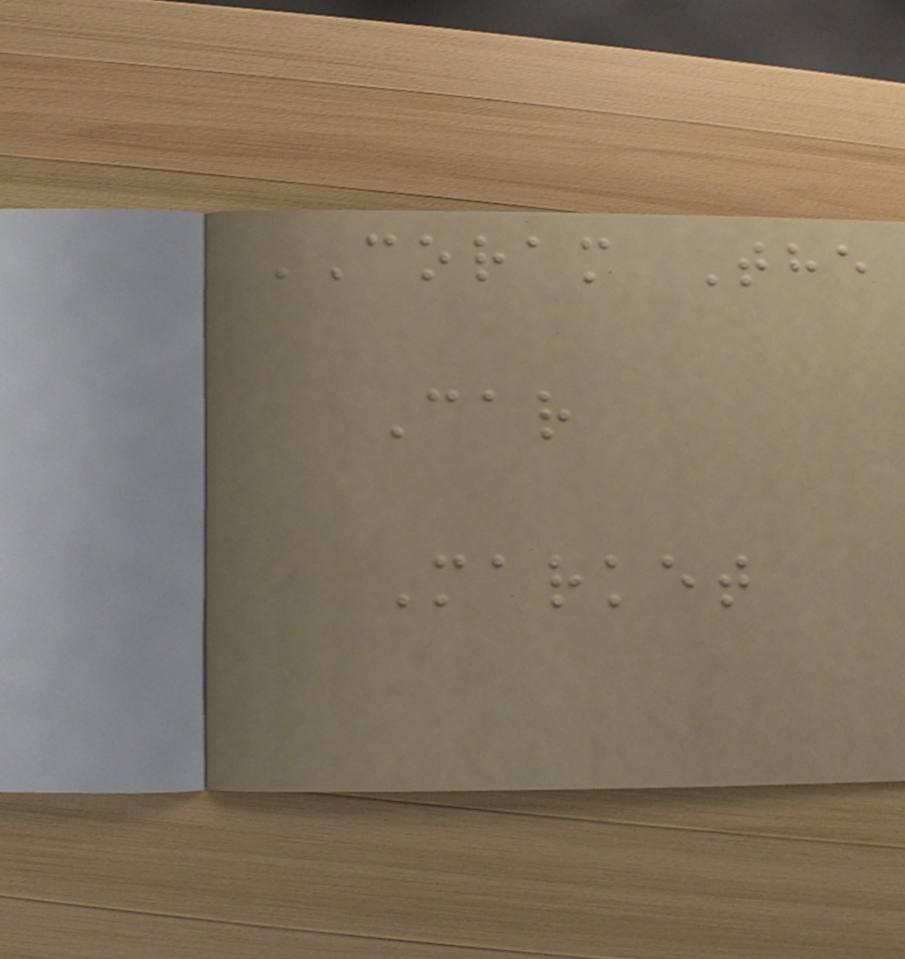CORAM The
Car
Market
